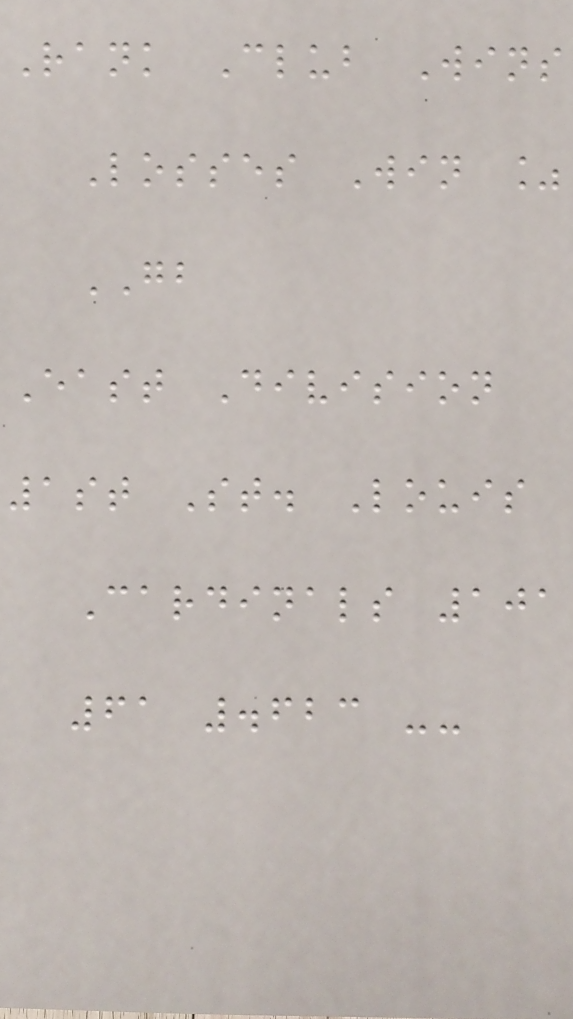Rank Club Wins
Losses Win %
GB
East Division
1st St. Louis
Cardinals 101
61 .623 --
